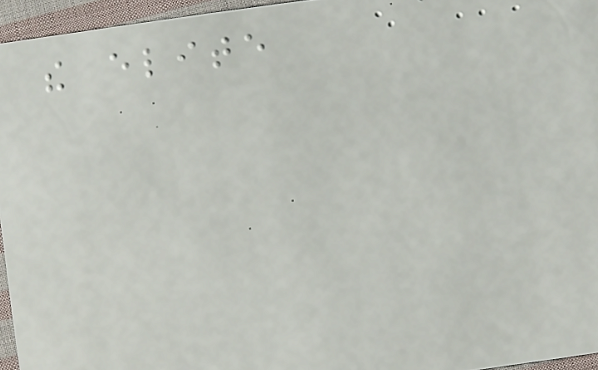the elite
